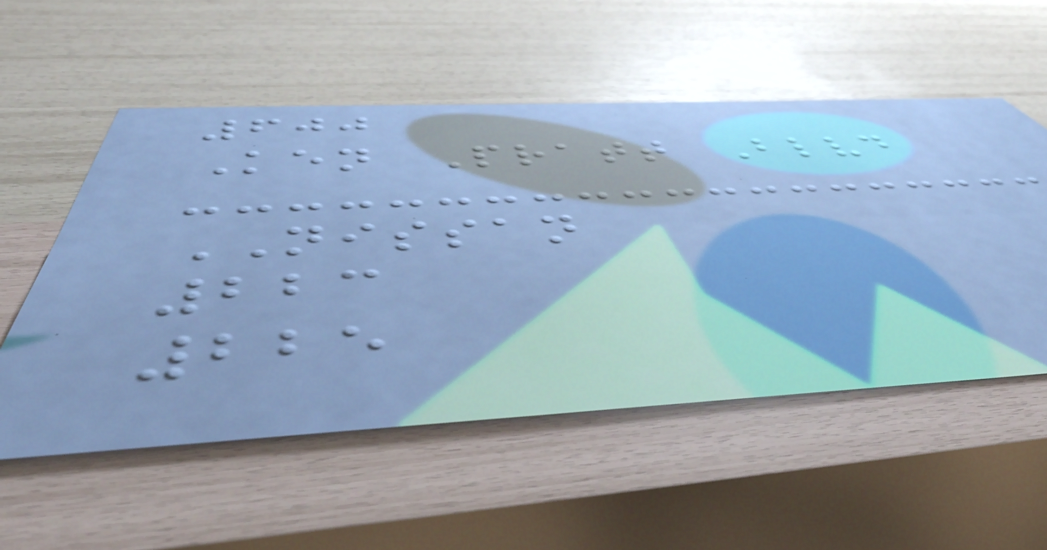600
Ken Pratt Blvd
NISSAN
223
225
